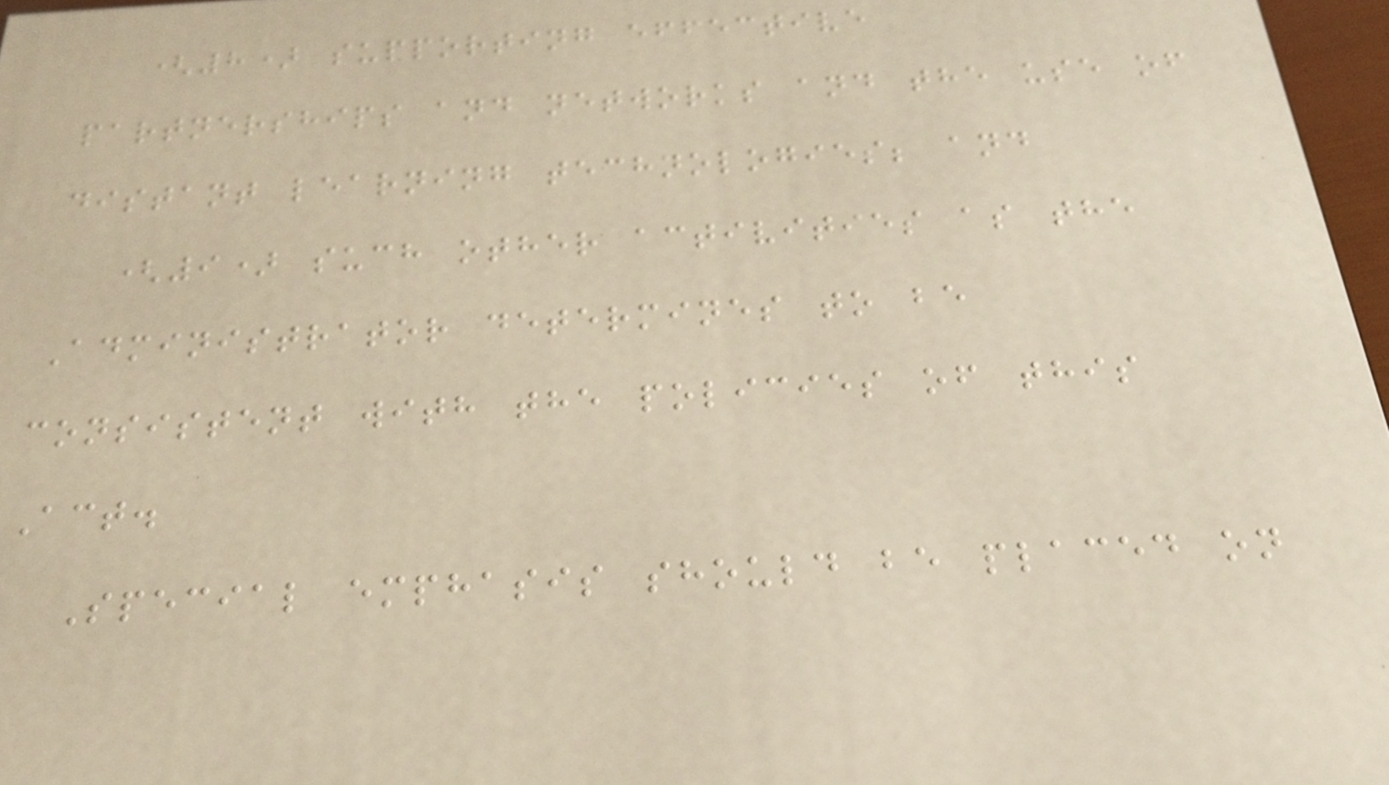(8) supporting effective
partnerships and networks and the use of
distant learning technologies; and
(9) such other activities as the
Administrator determines to be
consistent with the policies of this
Act.
Special emphasis should be placed on
